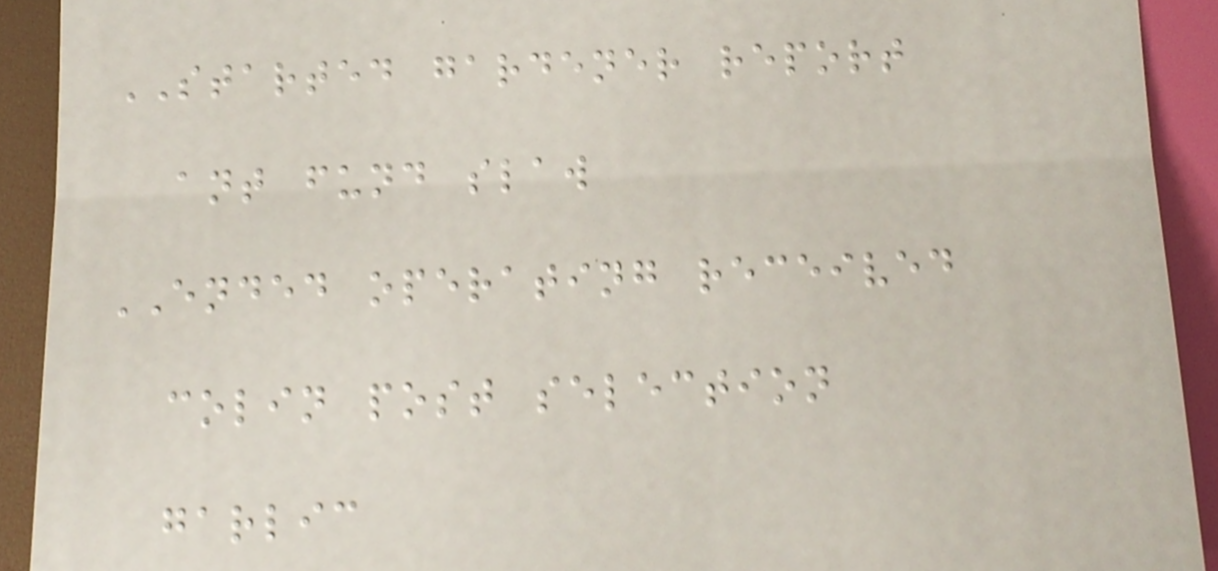STARTED gardener report
ant fund slaw
ENDED operating received
colin post selection
garlic
